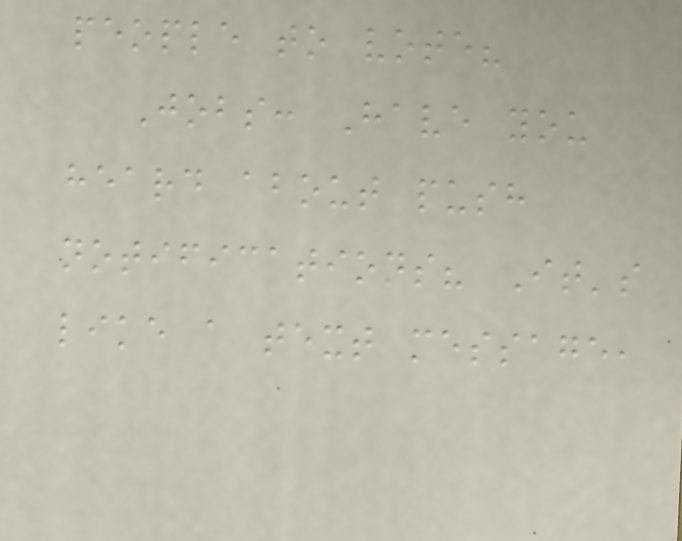people to vote?
Jobs: Have you
heard about push
notifications? It's
like a text message,
